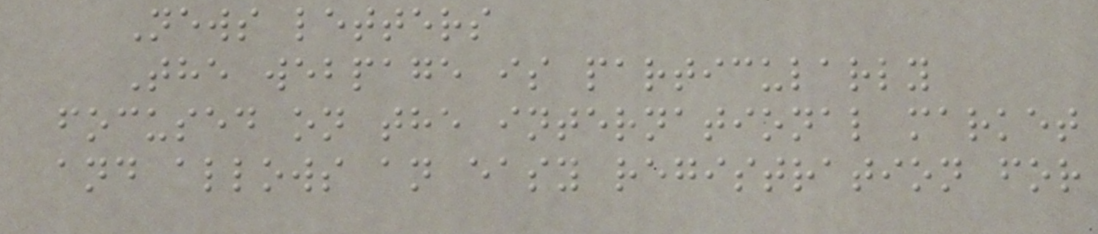News letters
The webpage is particularly
focused on the international market
and allows an easy registration for
